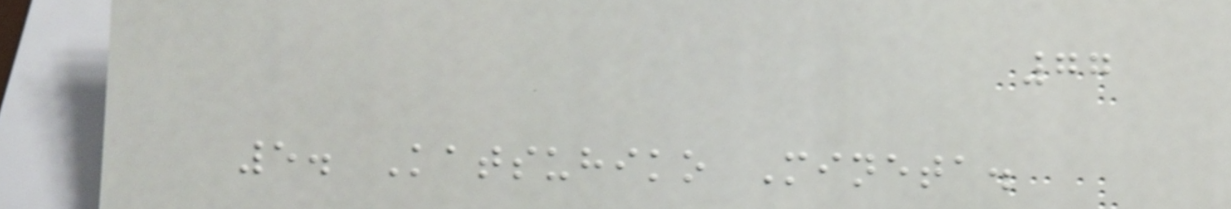77
5. Katsuhiko Mineta.
